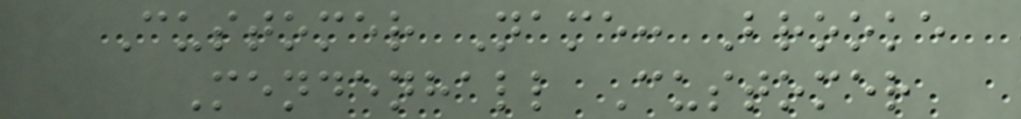Customer Name: Brooke
Mendenhall Customer
